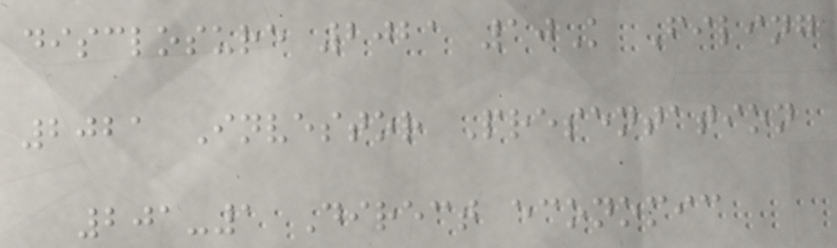disclosure 2021 10K Filing
2021 Investor Presentation
201-1 Direct economic
